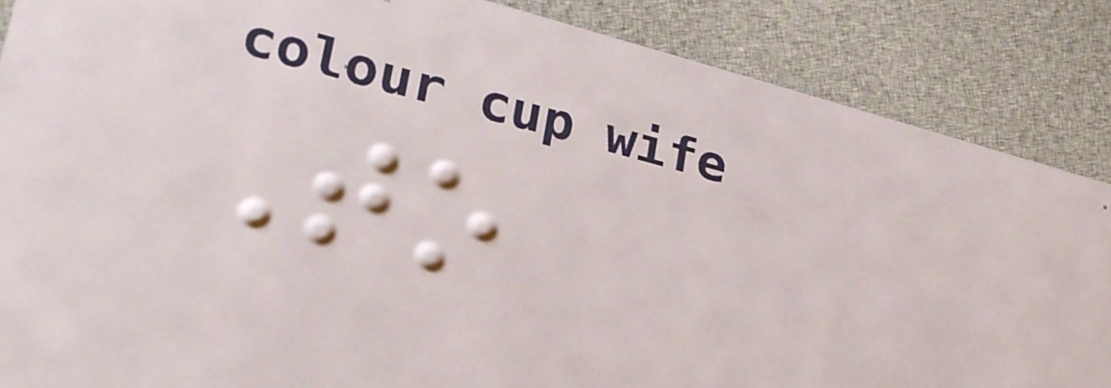To
